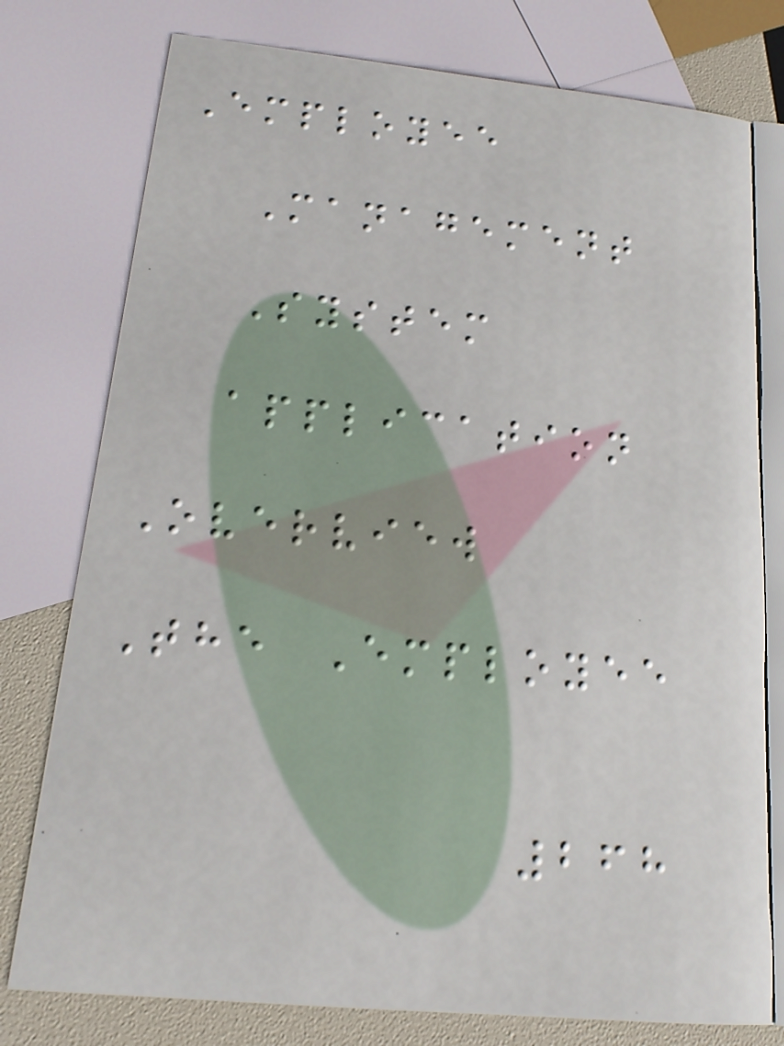Employee
Management
System
application
Overview
The Employee
268
